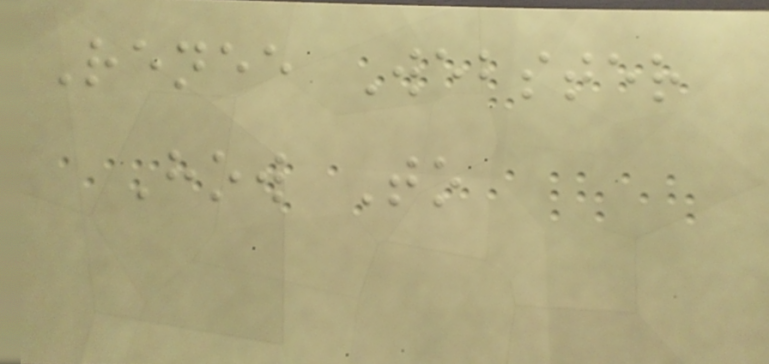Renee Webster
How To
